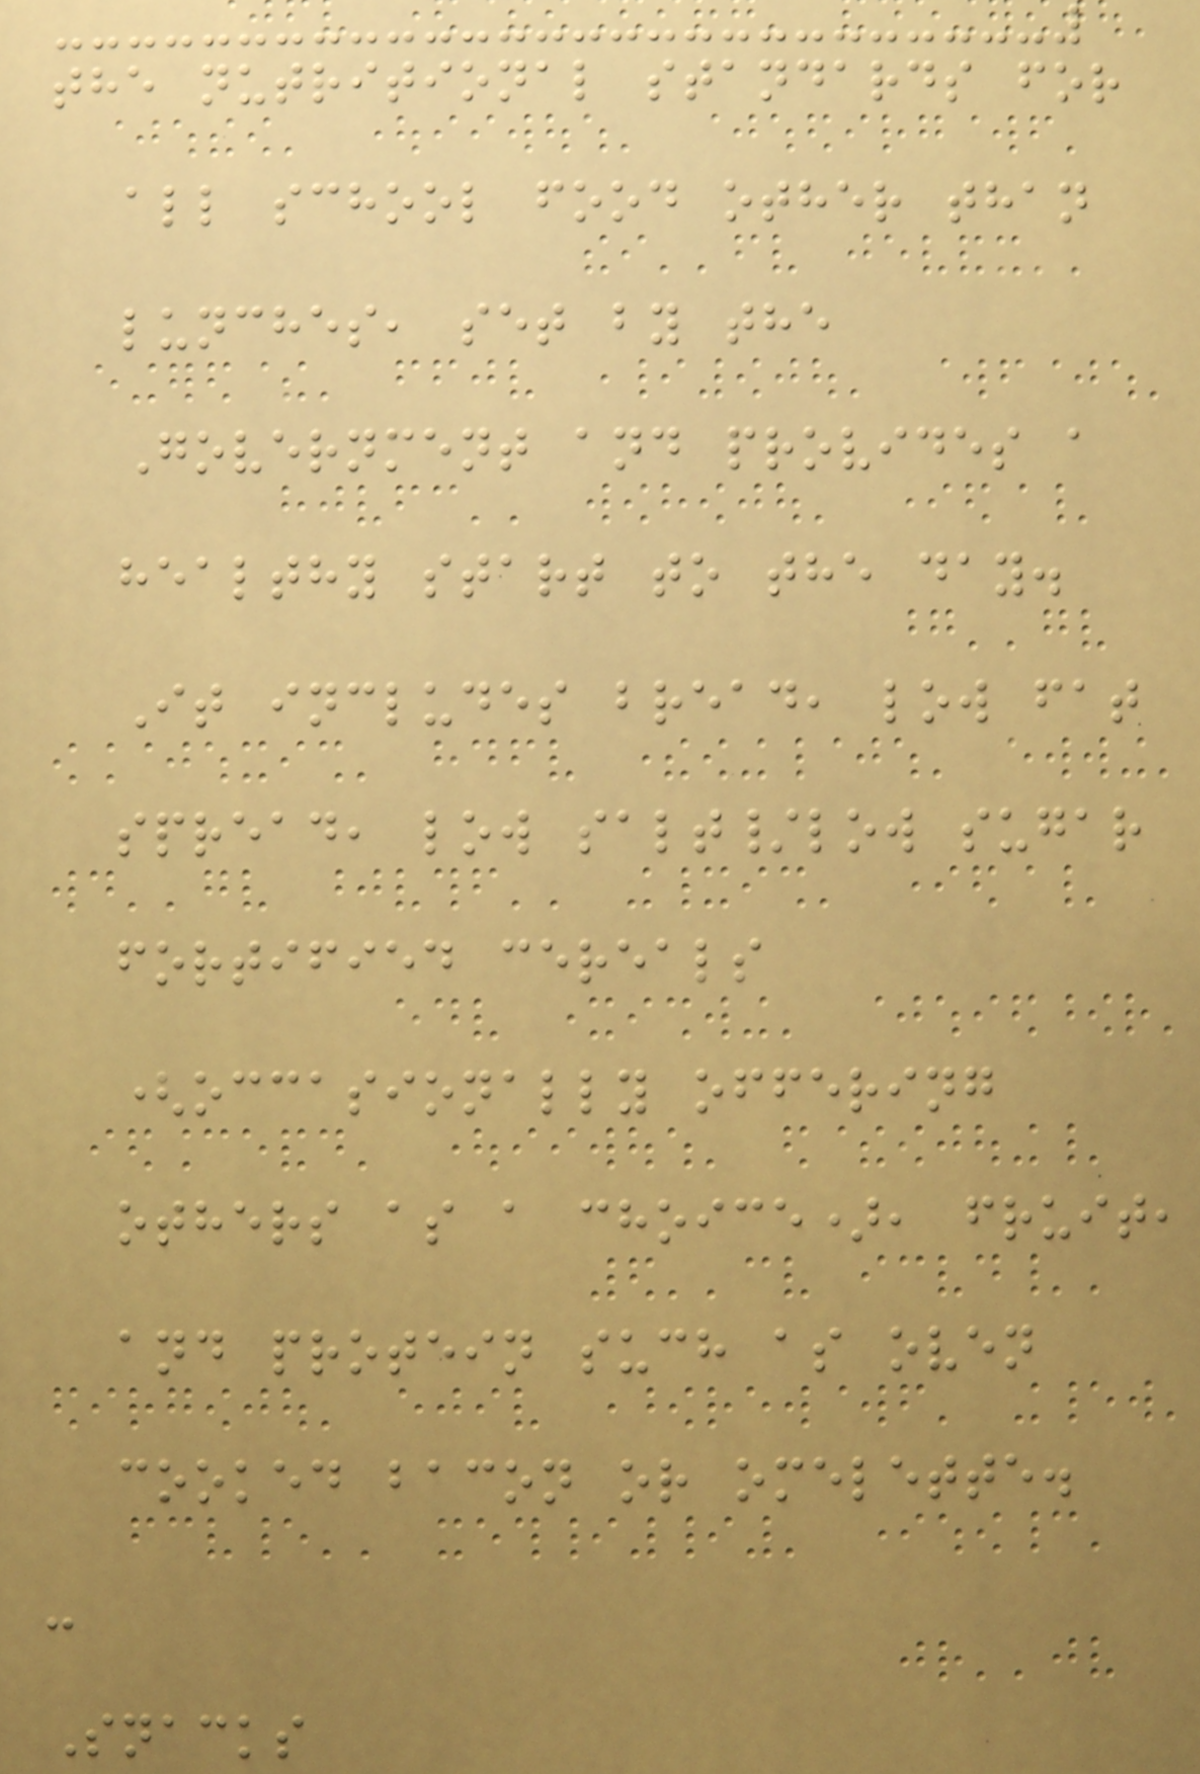the nutritional standards for
all school food other than
lunches, set by the
Government and provides a
healthy start to the day.
It includes bread, low fat
spread, low salt/low sugar
fortified cereals
(occasionally offering
others as a choice), fruit,
and protein such as oven
cooked bacon or omelette.
-
Snacks
